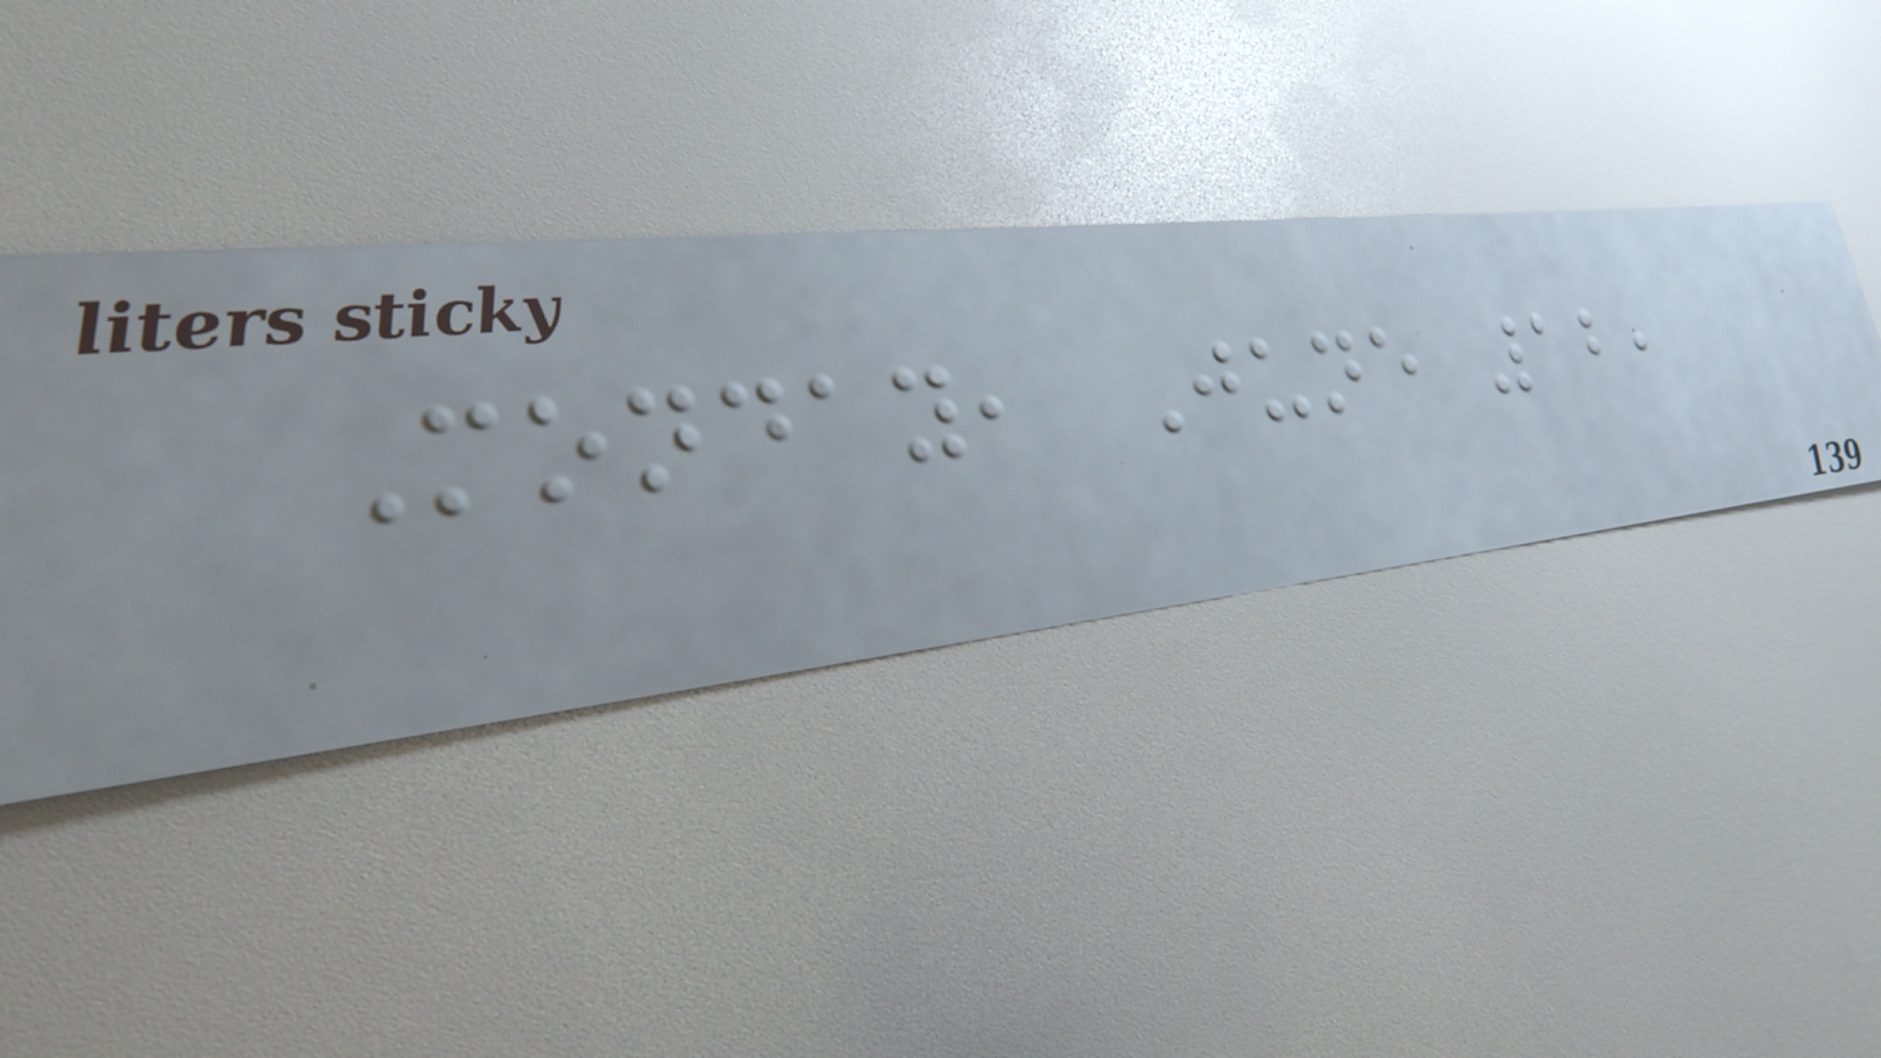Monday, June 12,
